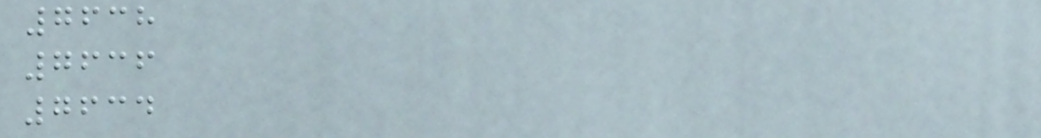7638
7636
7634
